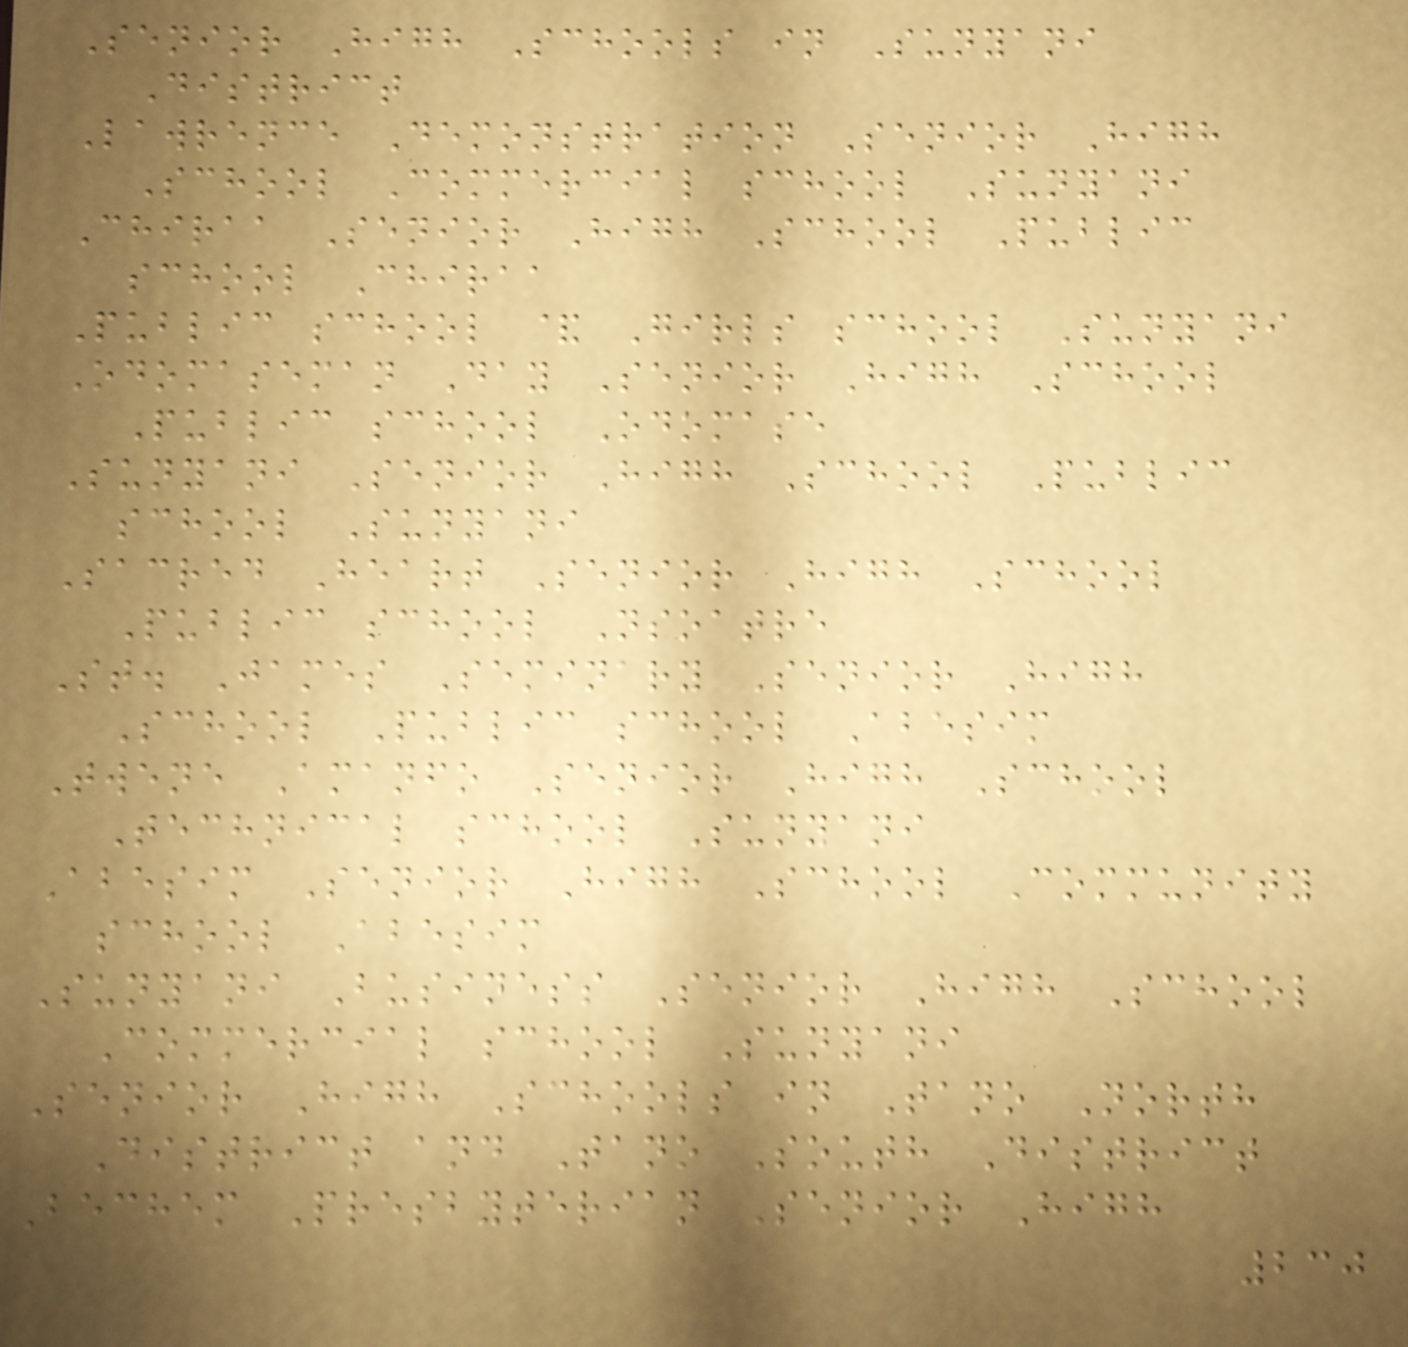Senior High Schools in Sunyani
District
Lawrence Demonstration Senior High
School Commercial school Sunyani
Chiraa Senior High School Public
school Chiraa
Public school & Girls school Sunyani
Odomaseman Day Senior High School
Public school Odomase
Sunyani Senior High School Public
school Sunyani
Sacred Heart Senior High School
Public school Nsoatre
St. James Seminary Senior High
School Public school Abesim
Twene Amanfo Senior High School
Technical school Sunyani
Abesim Senior High School Community
school Abesim
Sunyani Business Senior High School
Commercial school Sunyani
Senior High Schools in Tano North
District and Tano South District
Bechem Presbyterian Senior High
230
